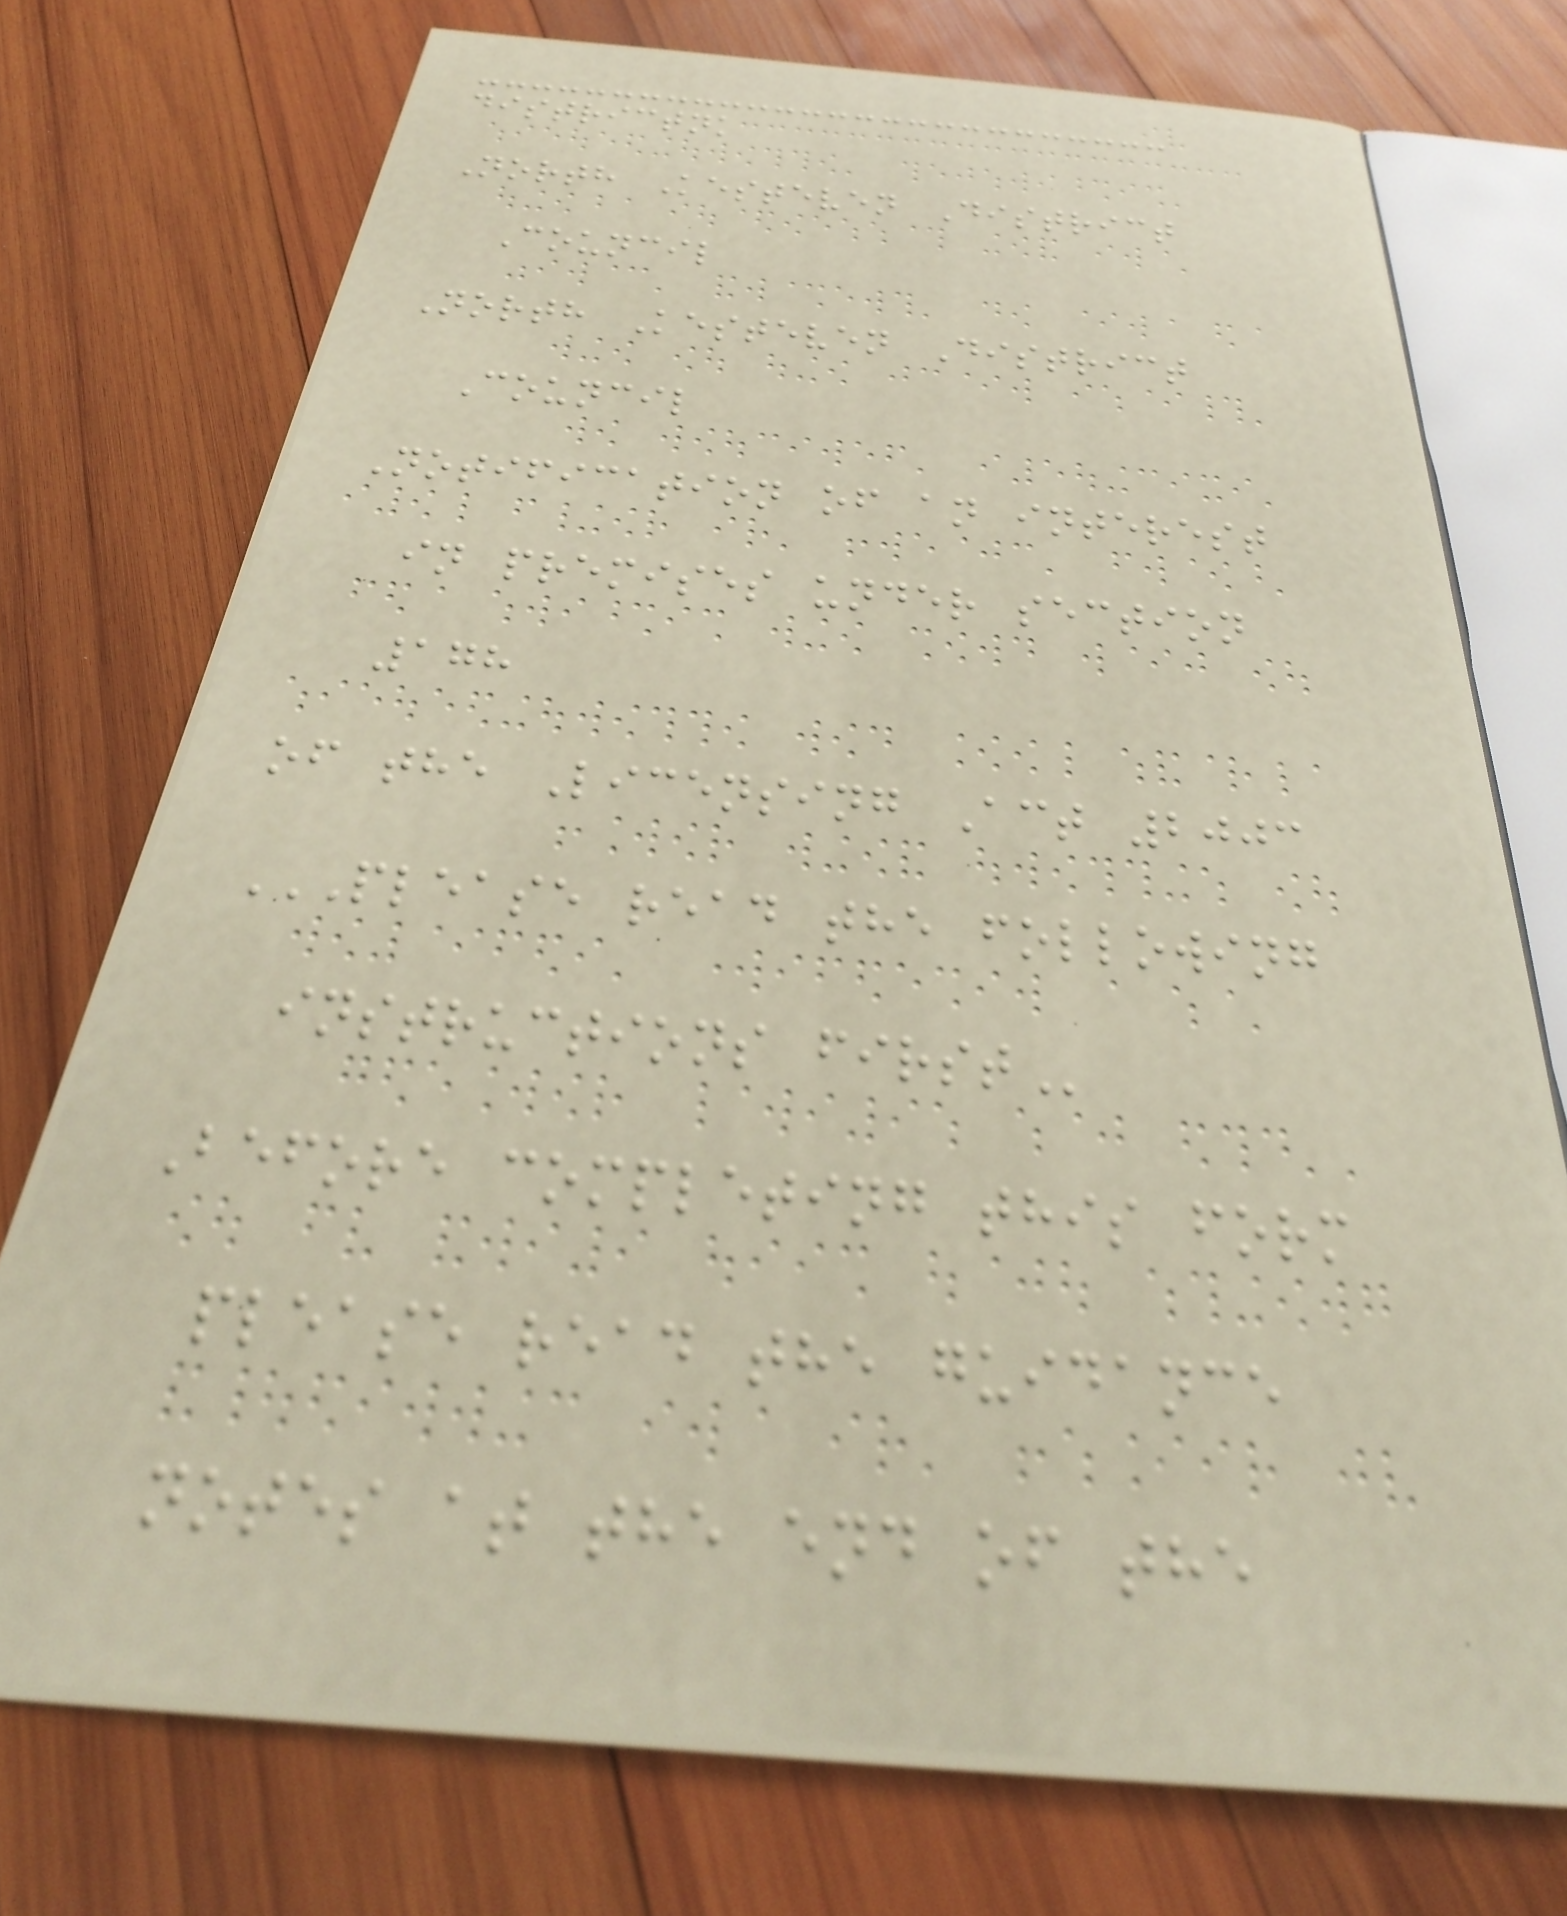districtnk
North Kesteven District
Council
North Kesteven District
Council
Notification of an interest
in premises under section
178
of the Licensing Act 2003
PLEASE READ THE FOLLOWING
INSTRUCTIONS FIRST
Before completing this form
please read the guidance
notes at the end of the
